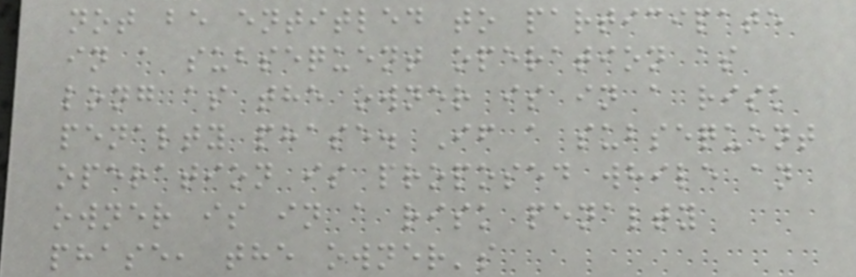not be entitled to participate
in a subsequent operation as
long as the owner is in a risk
penalty phase. If a subsequent
operation is proposed while an
owner is in a risk penalty
phase, the owner's
